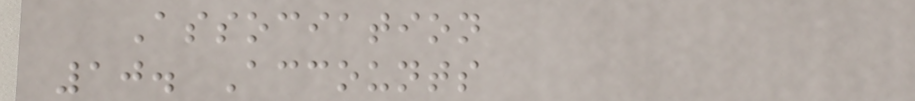Association
10. Accounts
